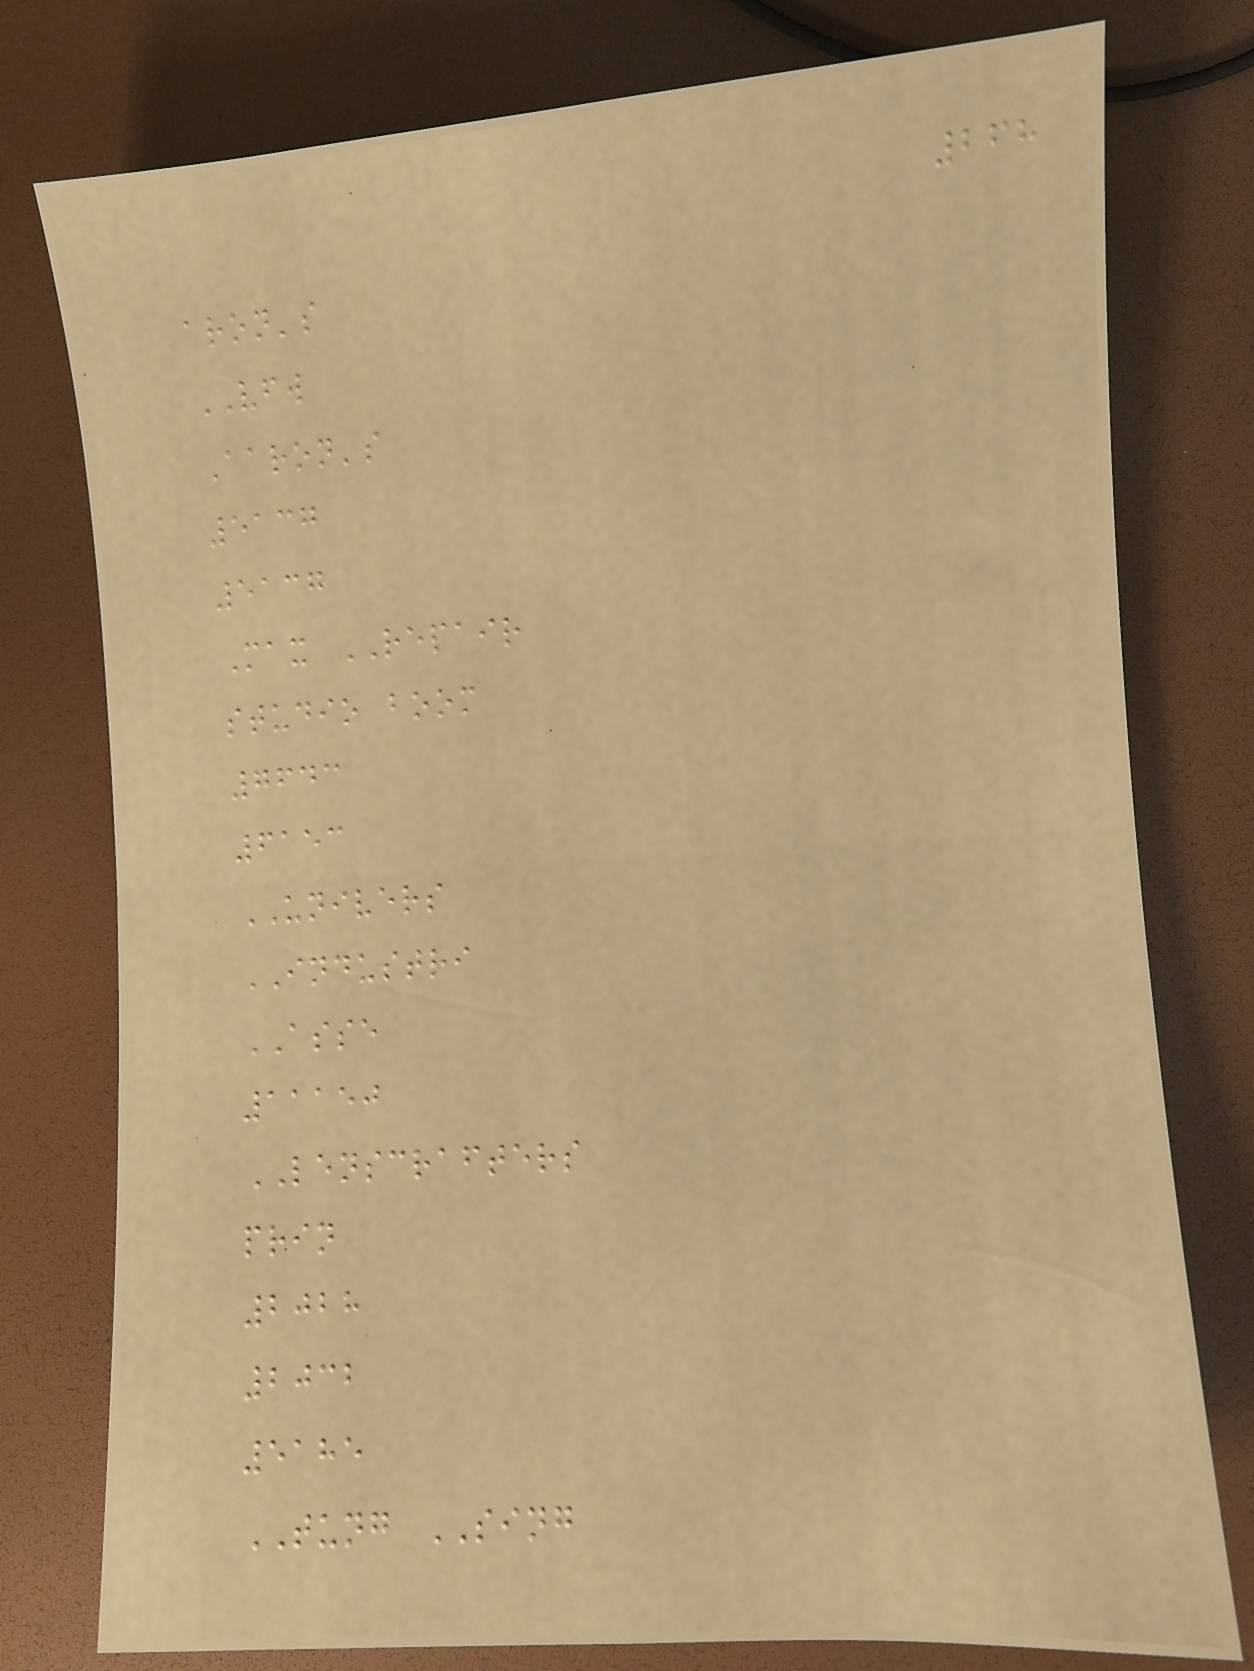268
aron's
VFW
Aaron's
5137
5137
Max REPAIR
studio boom
7643
6153
UNIVERS
INDUSTRI
ASSE
11150
LENSCRAFTERS
prin
2028
2032
5185
TUNG SING
